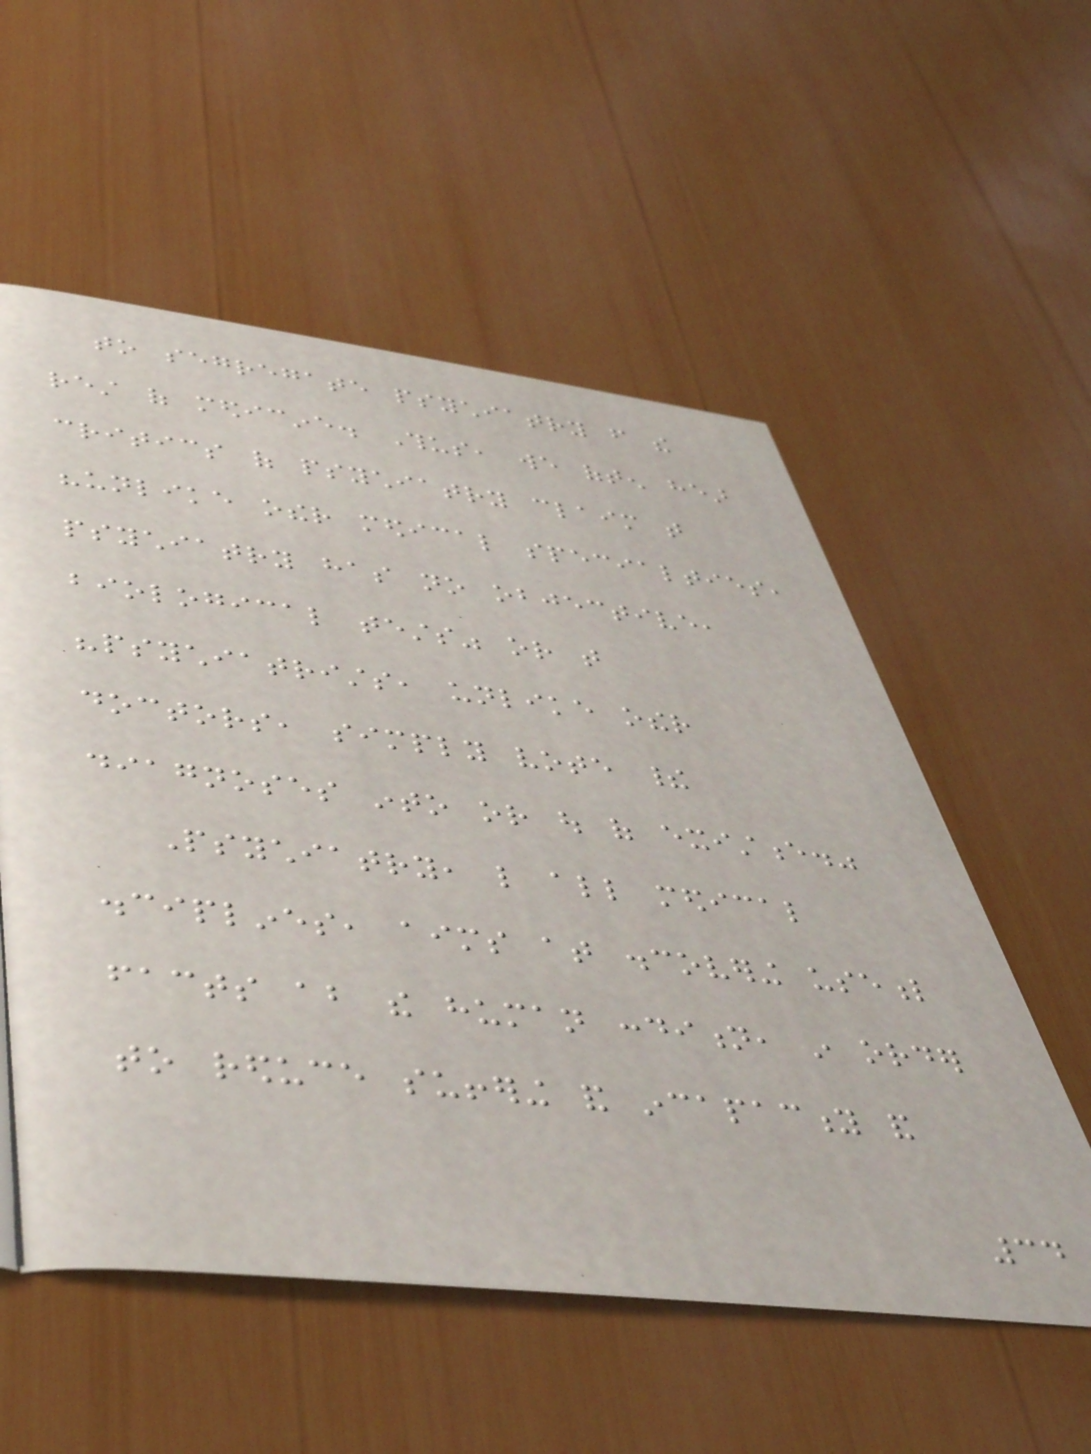to segregate psychiatry from the
rest of medicine. Thus, we often hear
critics of psychiatry claim that
"unlike other medical specialties,
psychiatry has no objective,
biological tests" or that
"psychiatrists, unlike other
doctors, simply vote their
diagnoses into or out of existence."
Psychiatry, like all medical
disciplines, aims at discovering useful
facts about the human condition, in order
to reduce suffering and incapacity and
34
